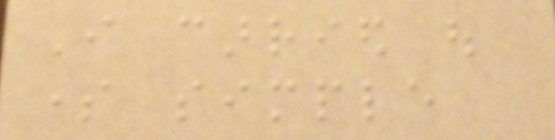I carried out
some simple
